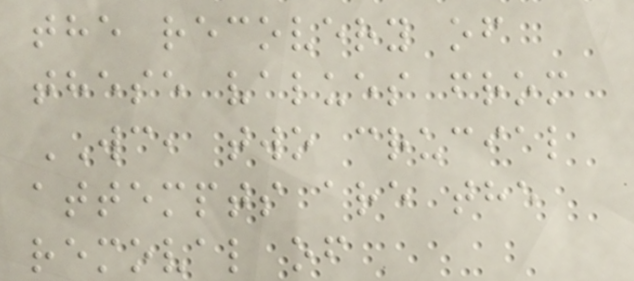the recovery of
these values from
WC, two crucial
attempts are the
removal of
